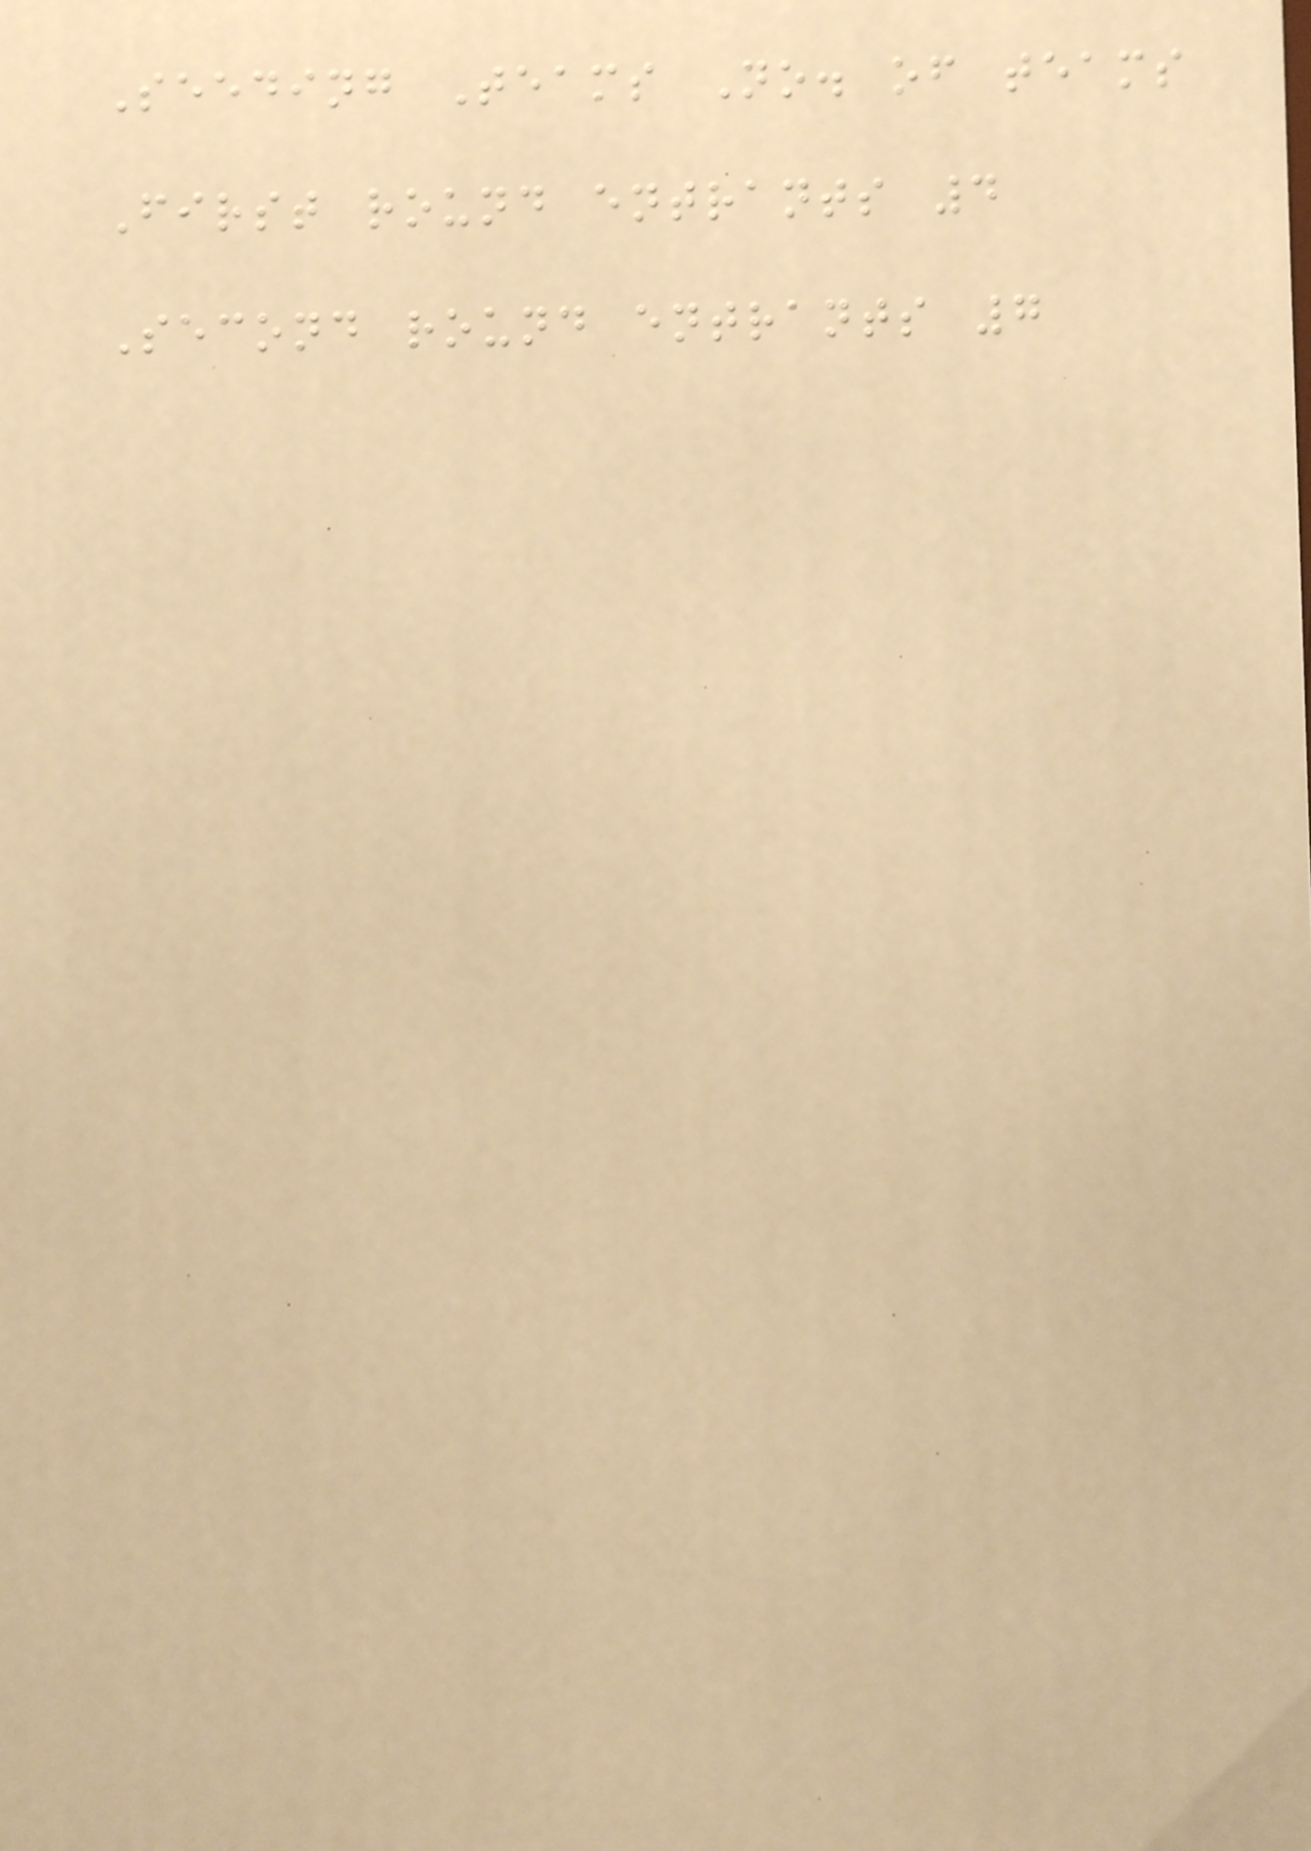Seeding Teams No. of teams
First round entrants 4
Second round entrants 7
